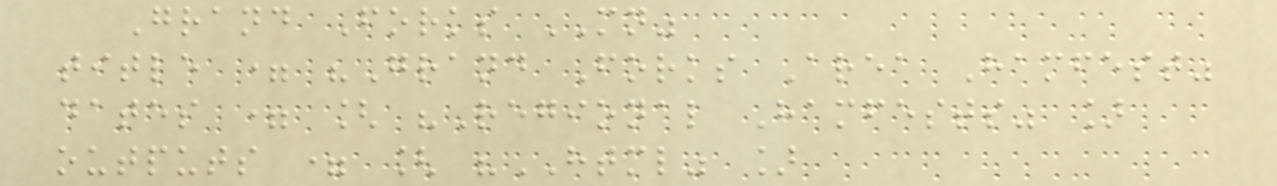Grand Forks MN"
title = "Grand Forks Area Hamfest"
dates = [ "Regional Hamfests" ]
outputs = [ "HTML" ]
